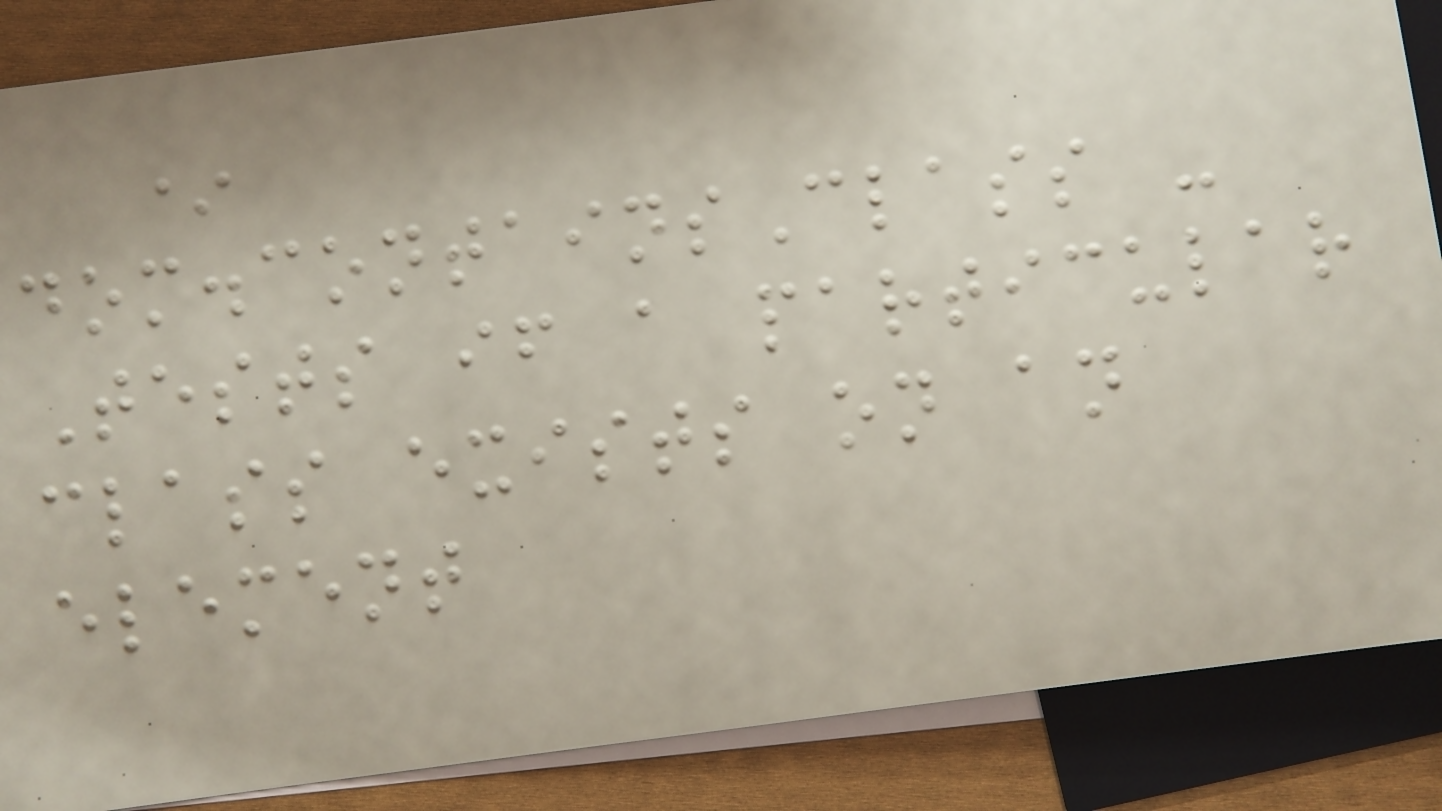*
dom.containsClass -
Tests if a particular
class exists on an
element
